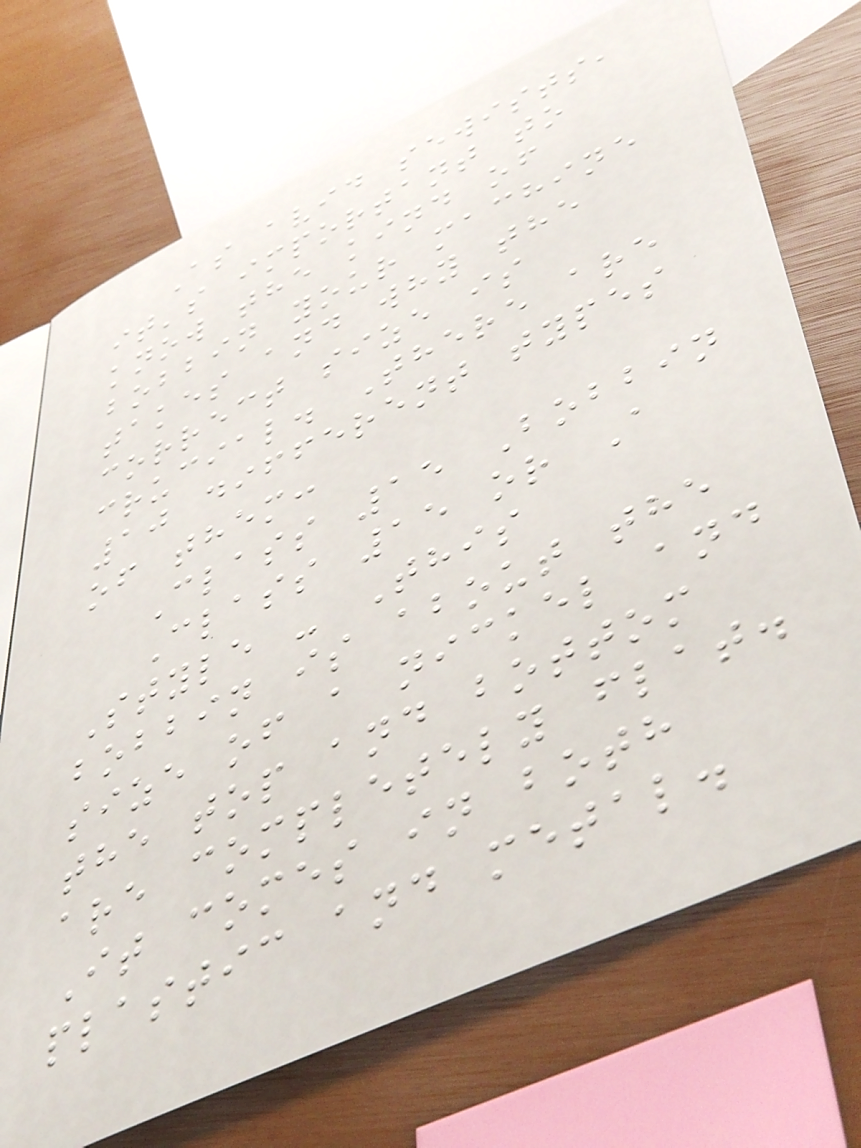As avid sewists,
it's important to
know the kind of
bobbin your machine
takes and why the
correct size is
crucial. There are
10 different types
of them:
Class 15 Bobbin
Class 15 or A
Style - This
bobbin is about the
size of a nickel and
the top and bottom
are completely flat.
It comes in both
plastic and metal.
